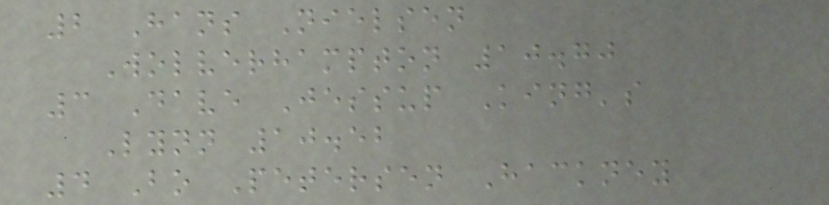2 Hans Nielsen
Wolverhampton 10.70
3 Dave Jessup King's
Lynn 10.52
4 Bo Petersen Hackney
